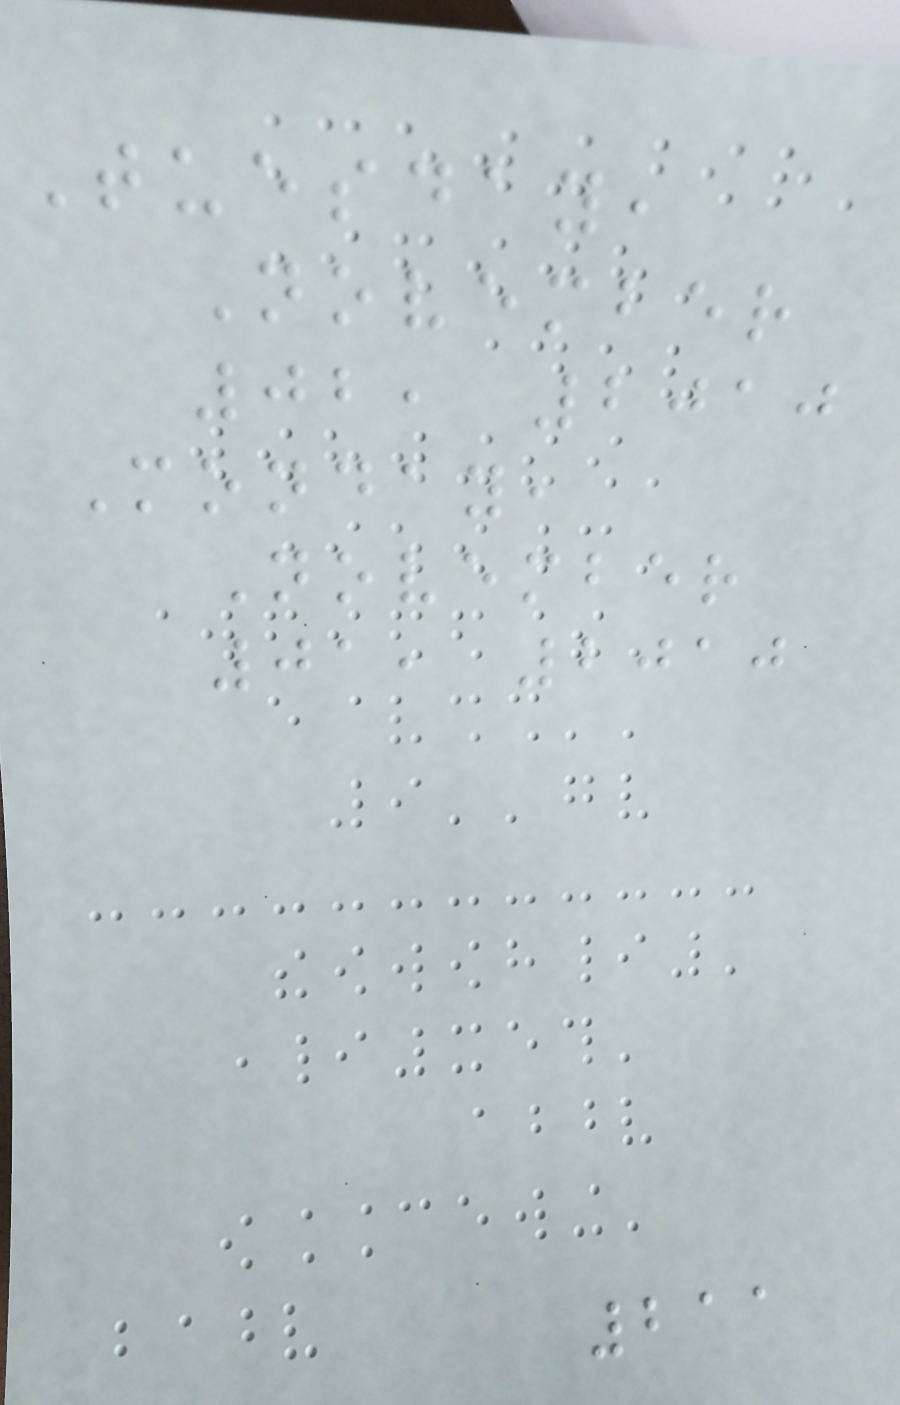Tuesday,
November
02, 2010
Monday,
November
01, 2010
211
